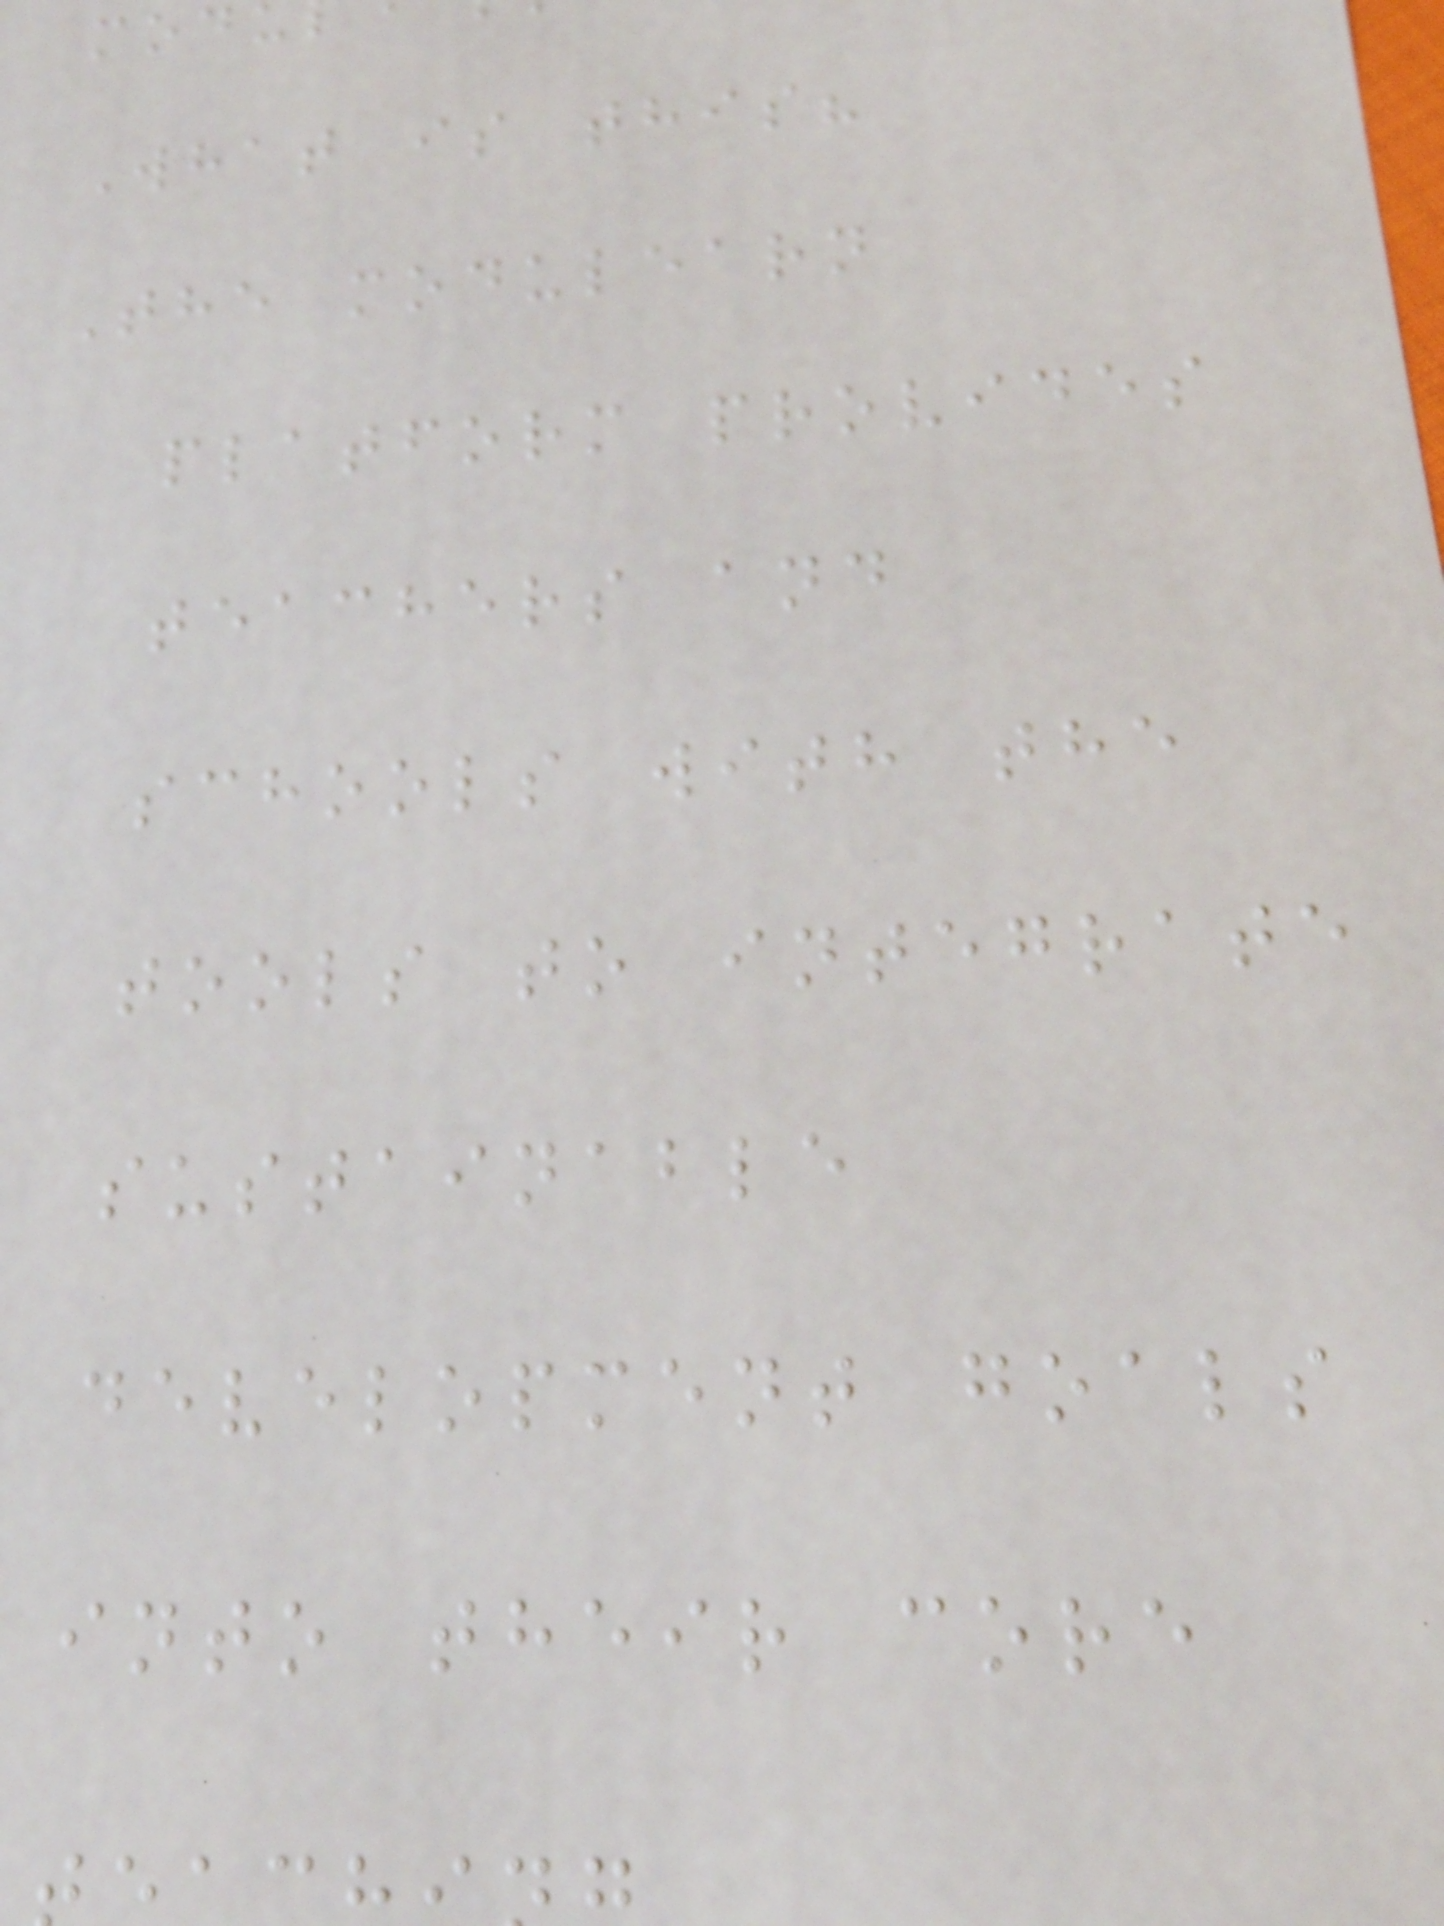What is this?
The modulearn
platform provides
teachers and
schools with the
tools to integrate
sustainable
development goals
into their core
